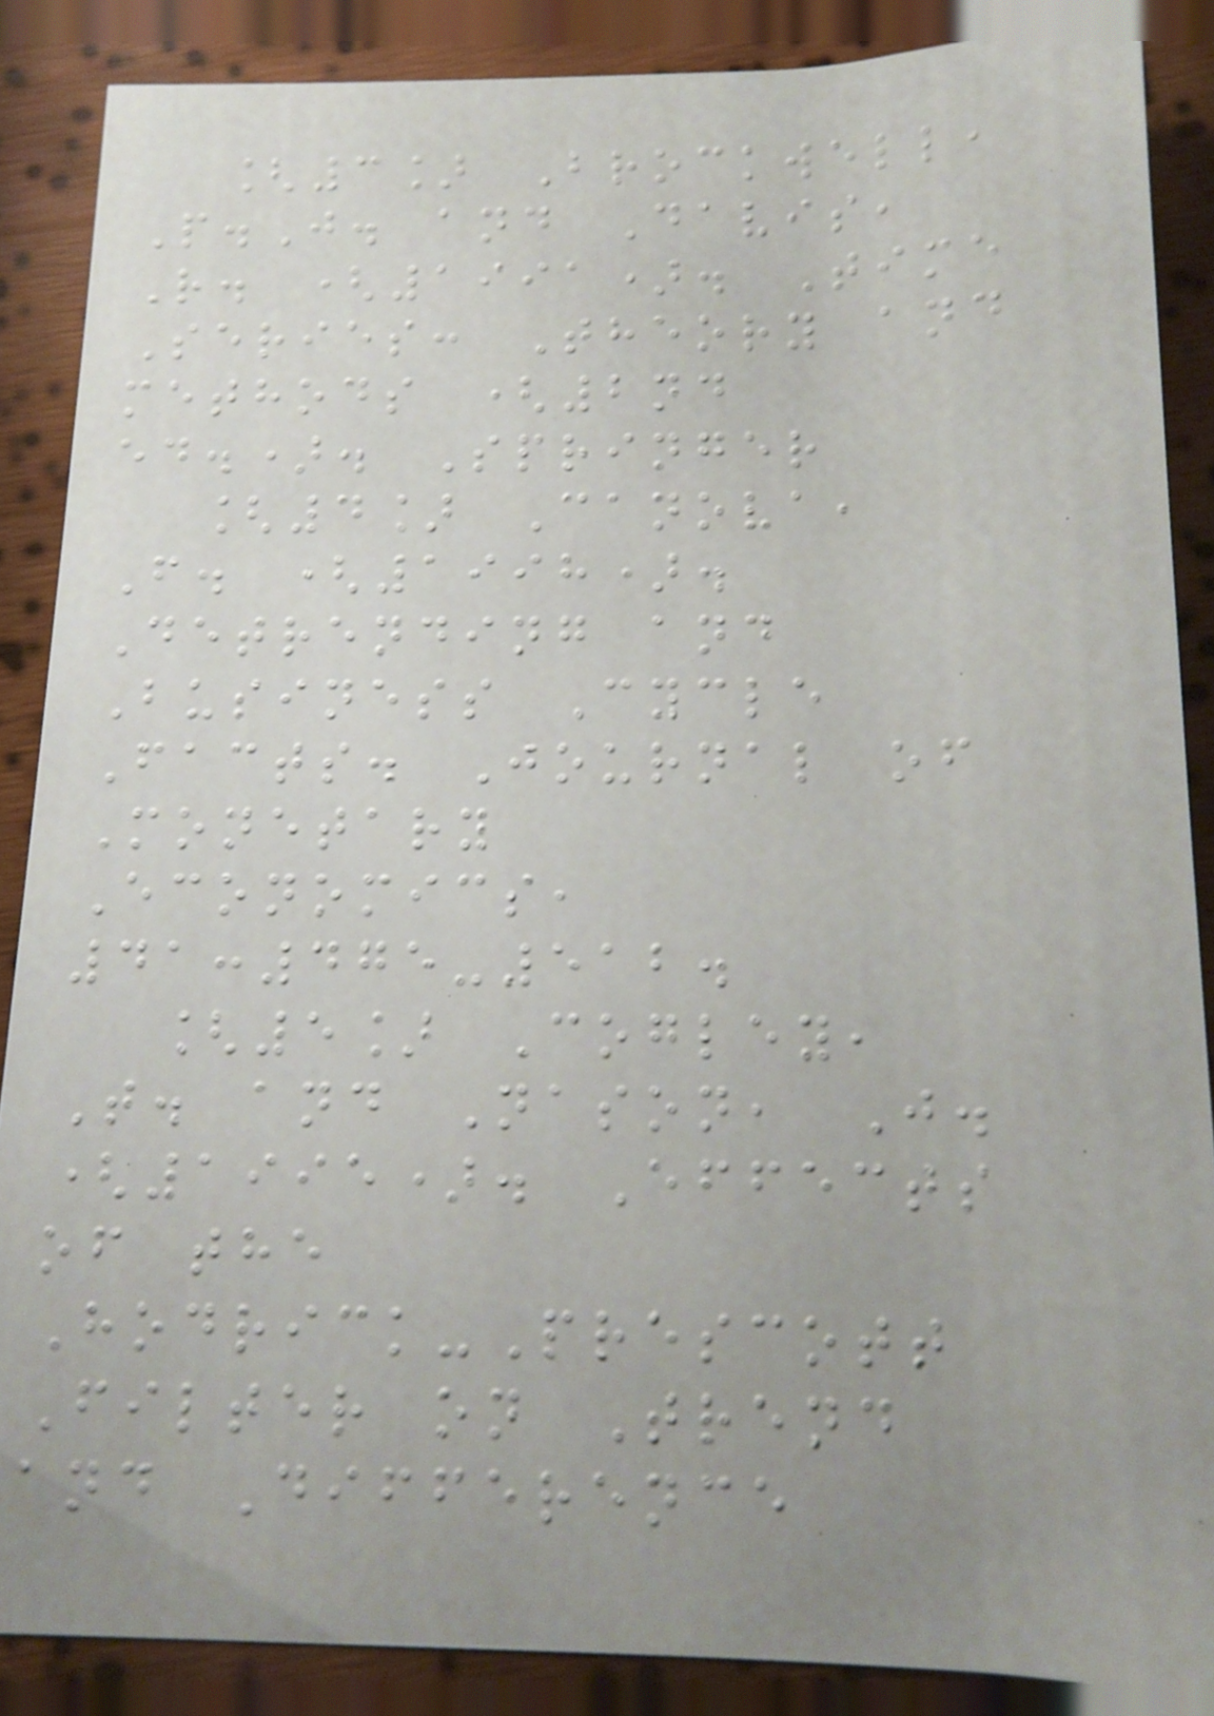[3] Brockwell,
P.J. and Davis,
R. (1991). Time
Series: Theory and
methods (2nd
ed.). Springer
[4] Canova,
F. (1998).
Detrending and
Business Cycle
Facts. Journal of
Monetary
Economics,
41:475-512.
[5] Cogley,
T. and Nason, J.
(1995). Effects
of the
Hodrick-Prescott
Filter on Trend
and Difference
